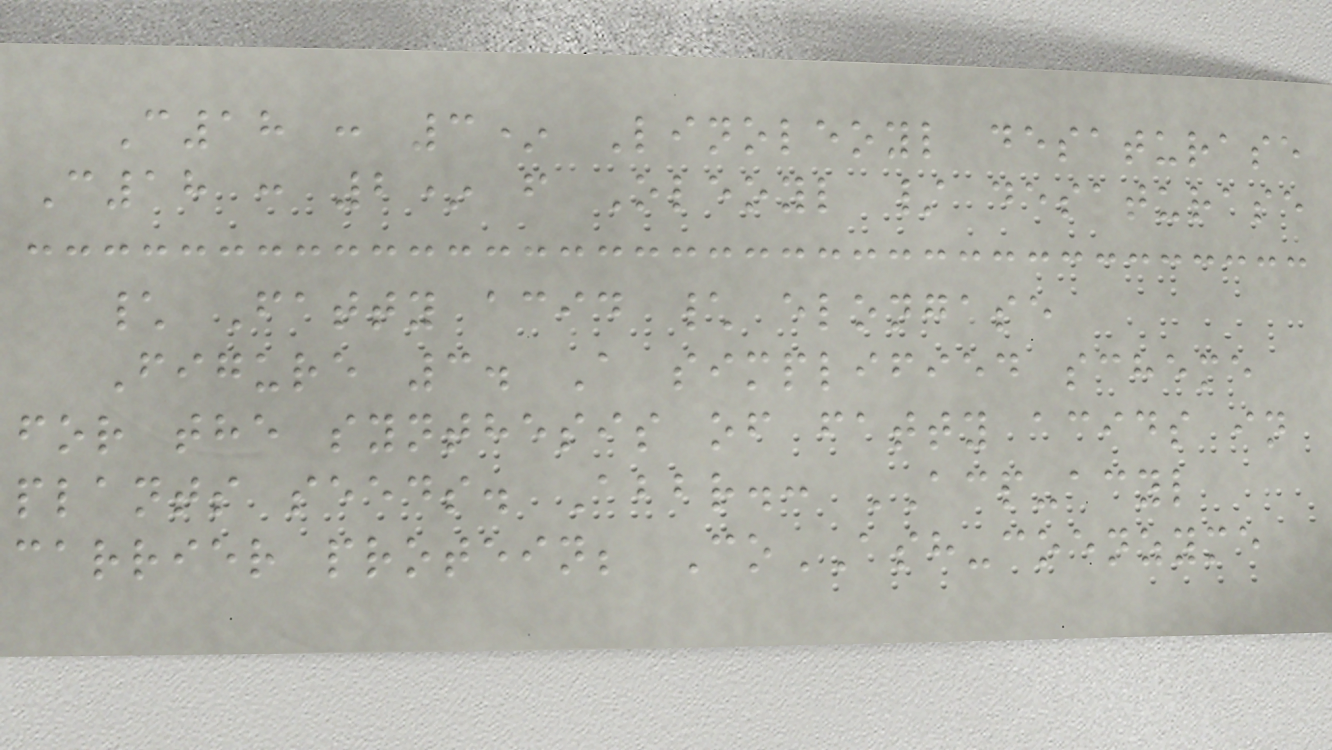C18 : 3* Linoleoyl desaturase
C18 : 2* f Oleoyl / desaturase
\ Fatty acid \ elongase
Figure 3. A simplified scheme
for the synthesis of fatty acids in
plants seeds. Abbr.: ACP-acyl
carrier protein; CoASH-coenzyme
